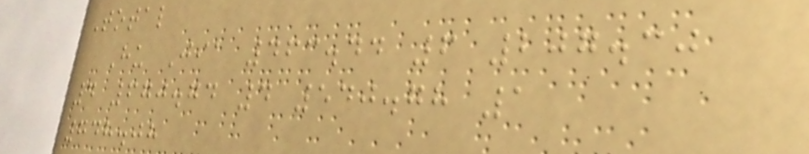Total
Hu Jia 463.44 6 207.30
4 670.74 4 540.78 1
748.08
